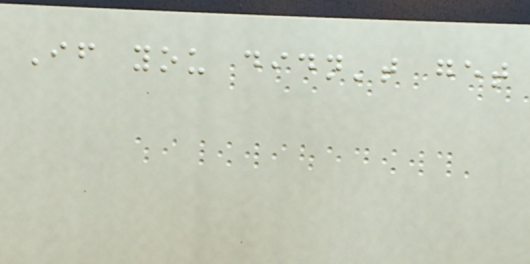If you didn't get
